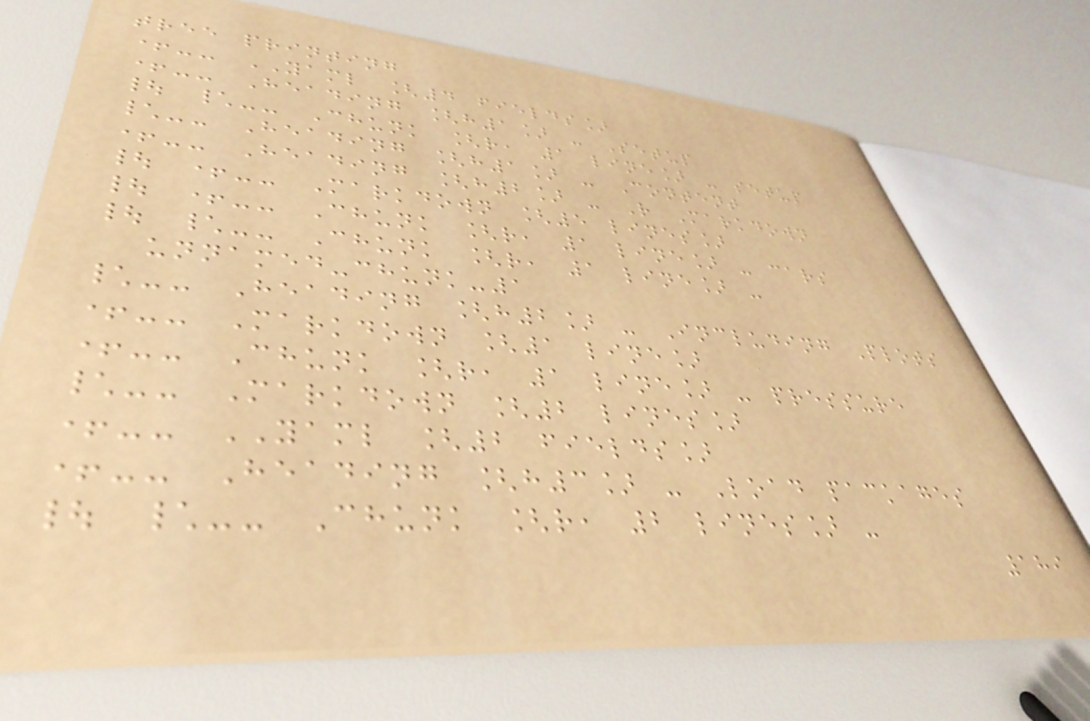tree printing
+-- YAML [4 fields]
+-- Heading [h1] - Setup
| \-- Chunk [r, 1 line] - setup
\-- Heading [h1] - Content
+-- Heading [h2] - R Markdown
| +-- Markdown [5 lines]
| +-- Chunk [r, 1 line] - cars
| \-- Chunk [r, 1 line] -
unnamed-chunk-1
\-- Heading [h2] - Including Plots
+-- Markdown [1 line]
+-- Chunk [r, 1 line] - pressure
\-- Markdown [2 lines]
+-- YAML [2 fields]
+-- Heading [h3] - Load packages
| \-- Chunk [r, 2 lines] -
189
